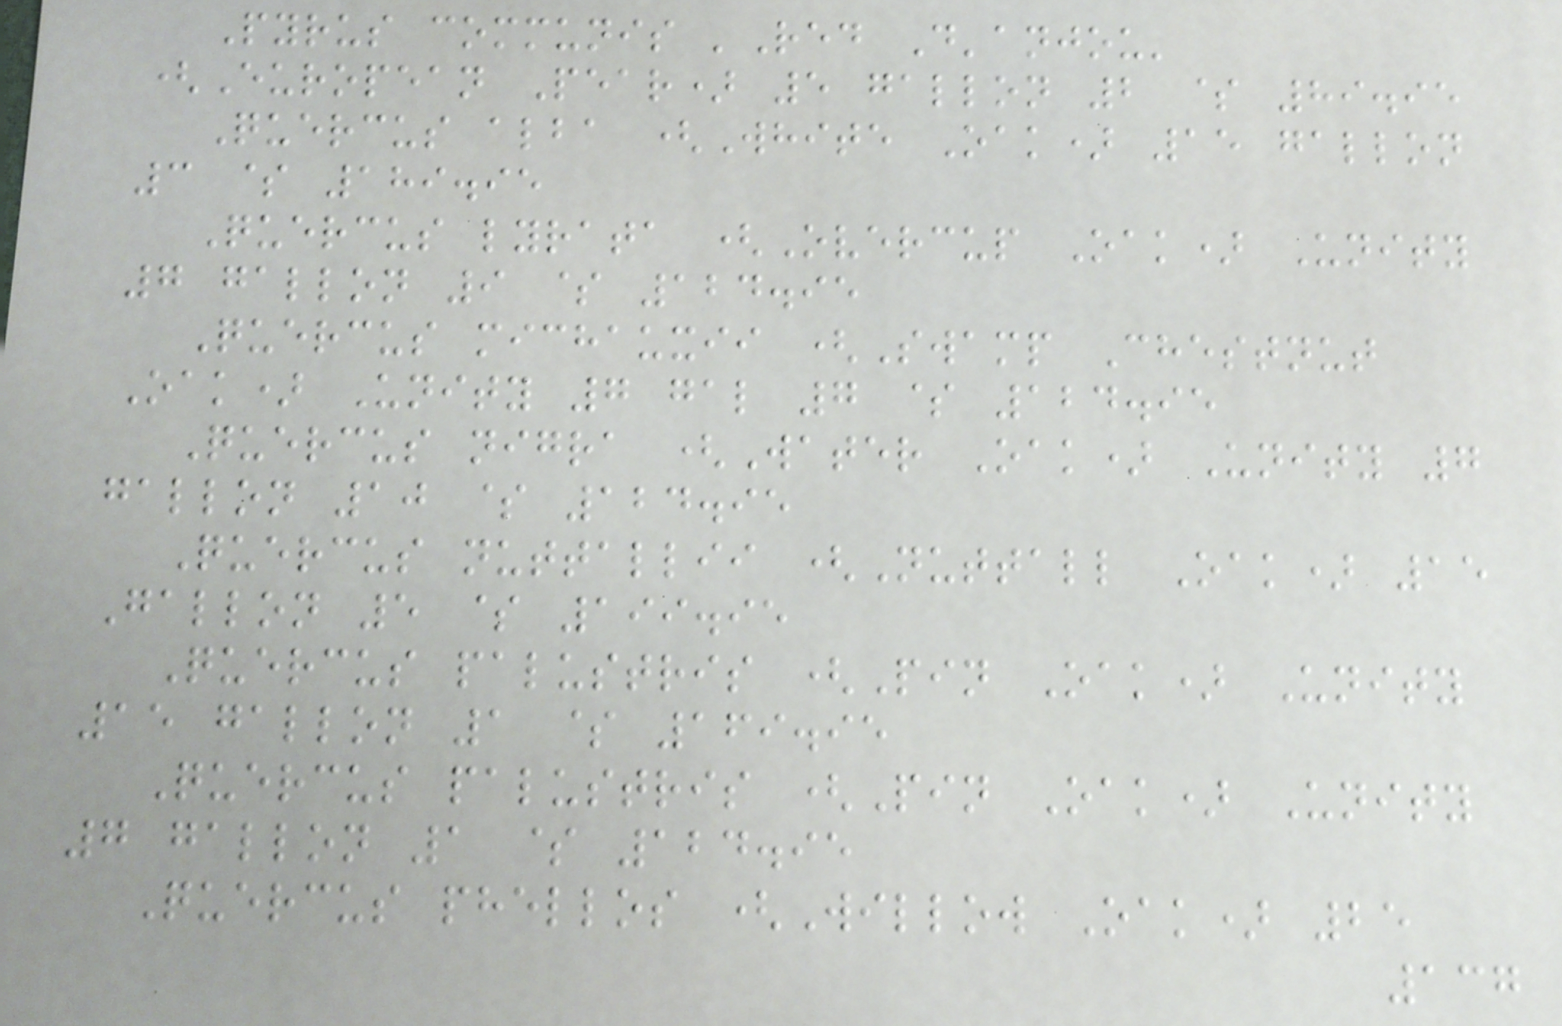Pyrus communis 'Red D'anjou'
(European Pear) 5 gallon 2 $ 89.95
Quercus alba (White Oak) 15 gallon
3 $ 189.95
Quercus lyrata (Overcup Oak) Unity
7 gallon 9 $ 124.95
Quercus michauxii (Swamp Chestnut
Oak) Unity 7 gal 7 $ 124.95
Quercus nigra (Water Oak) Unity 7
gallon 10 $ 124.95
Quercus nuttallii (Nuttall Oak) 15
Gallon 5 $ 199.95
Quercus palustris (Pin Oak) Unity
15 gallon 1 $ 169.95
Quercus palustris (Pin Oak) Unity
7 gallon 1 $ 124.95
Quercus phellos (Willow Oak) 25
137
